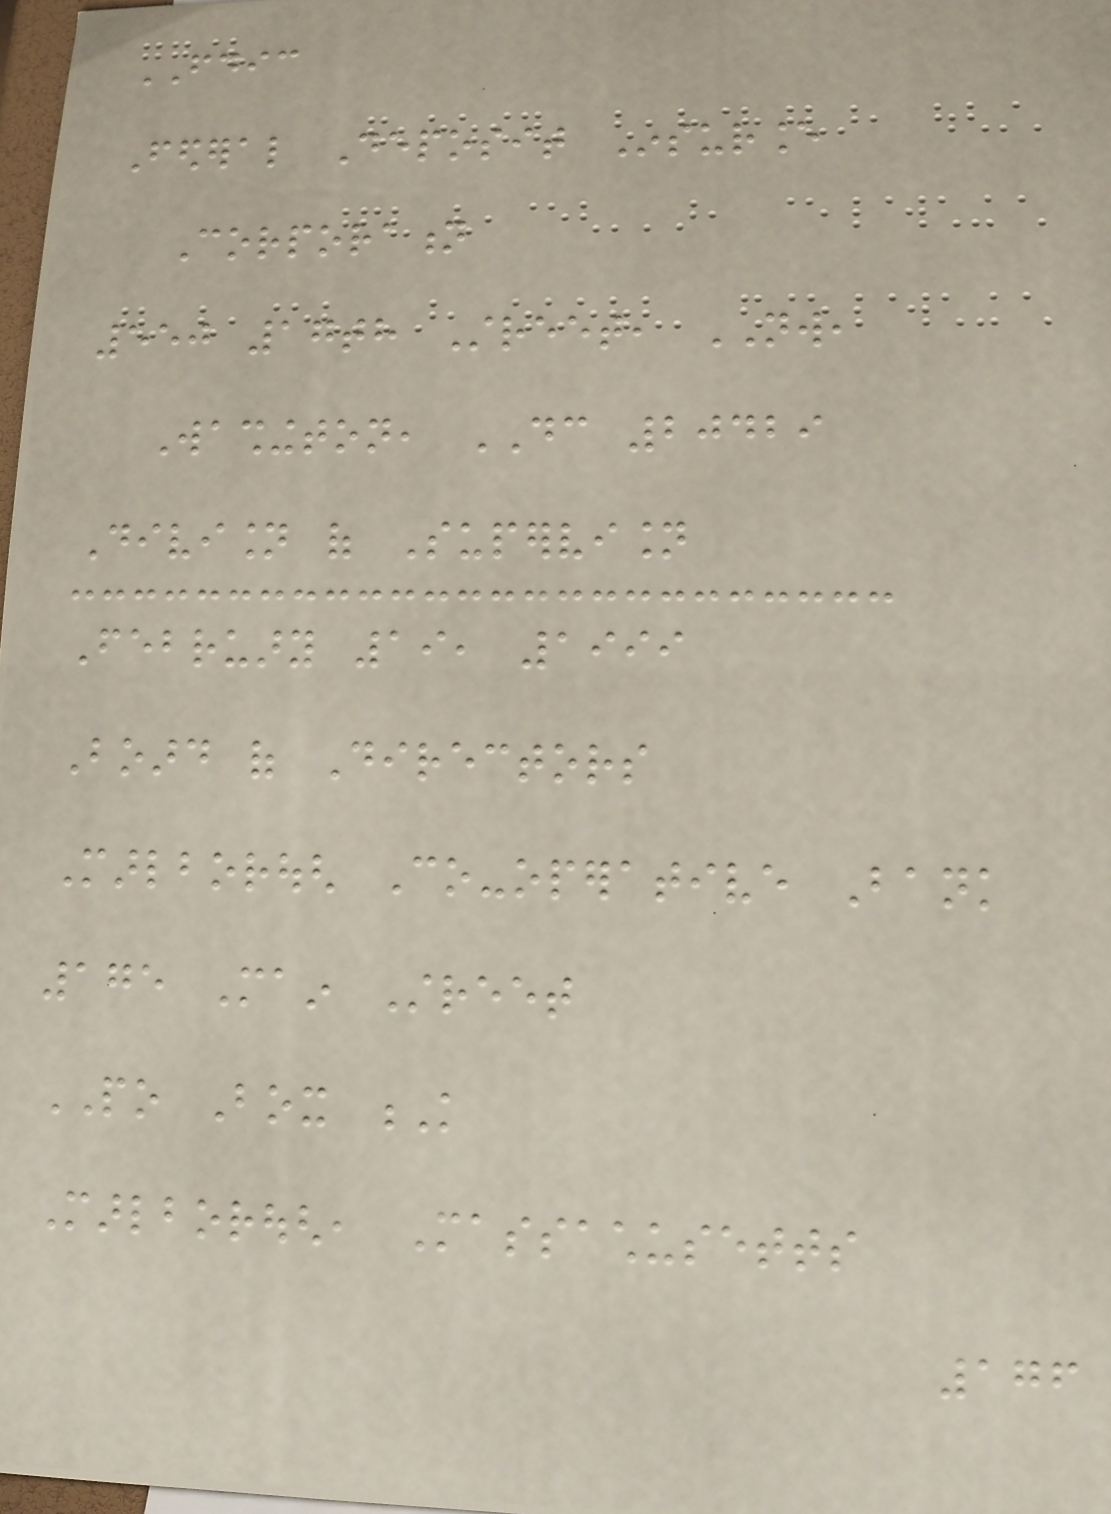FDIC
Federal Deposit Insurance
Corporation
550 17th Street, NW,
Washington, DC 20429
Division of Supervision
February 19, 1999
Board of Directors
Marlborough Co-operative Bank
175 Main Street
PO Box K
Marlborough, Massachusetts
176
